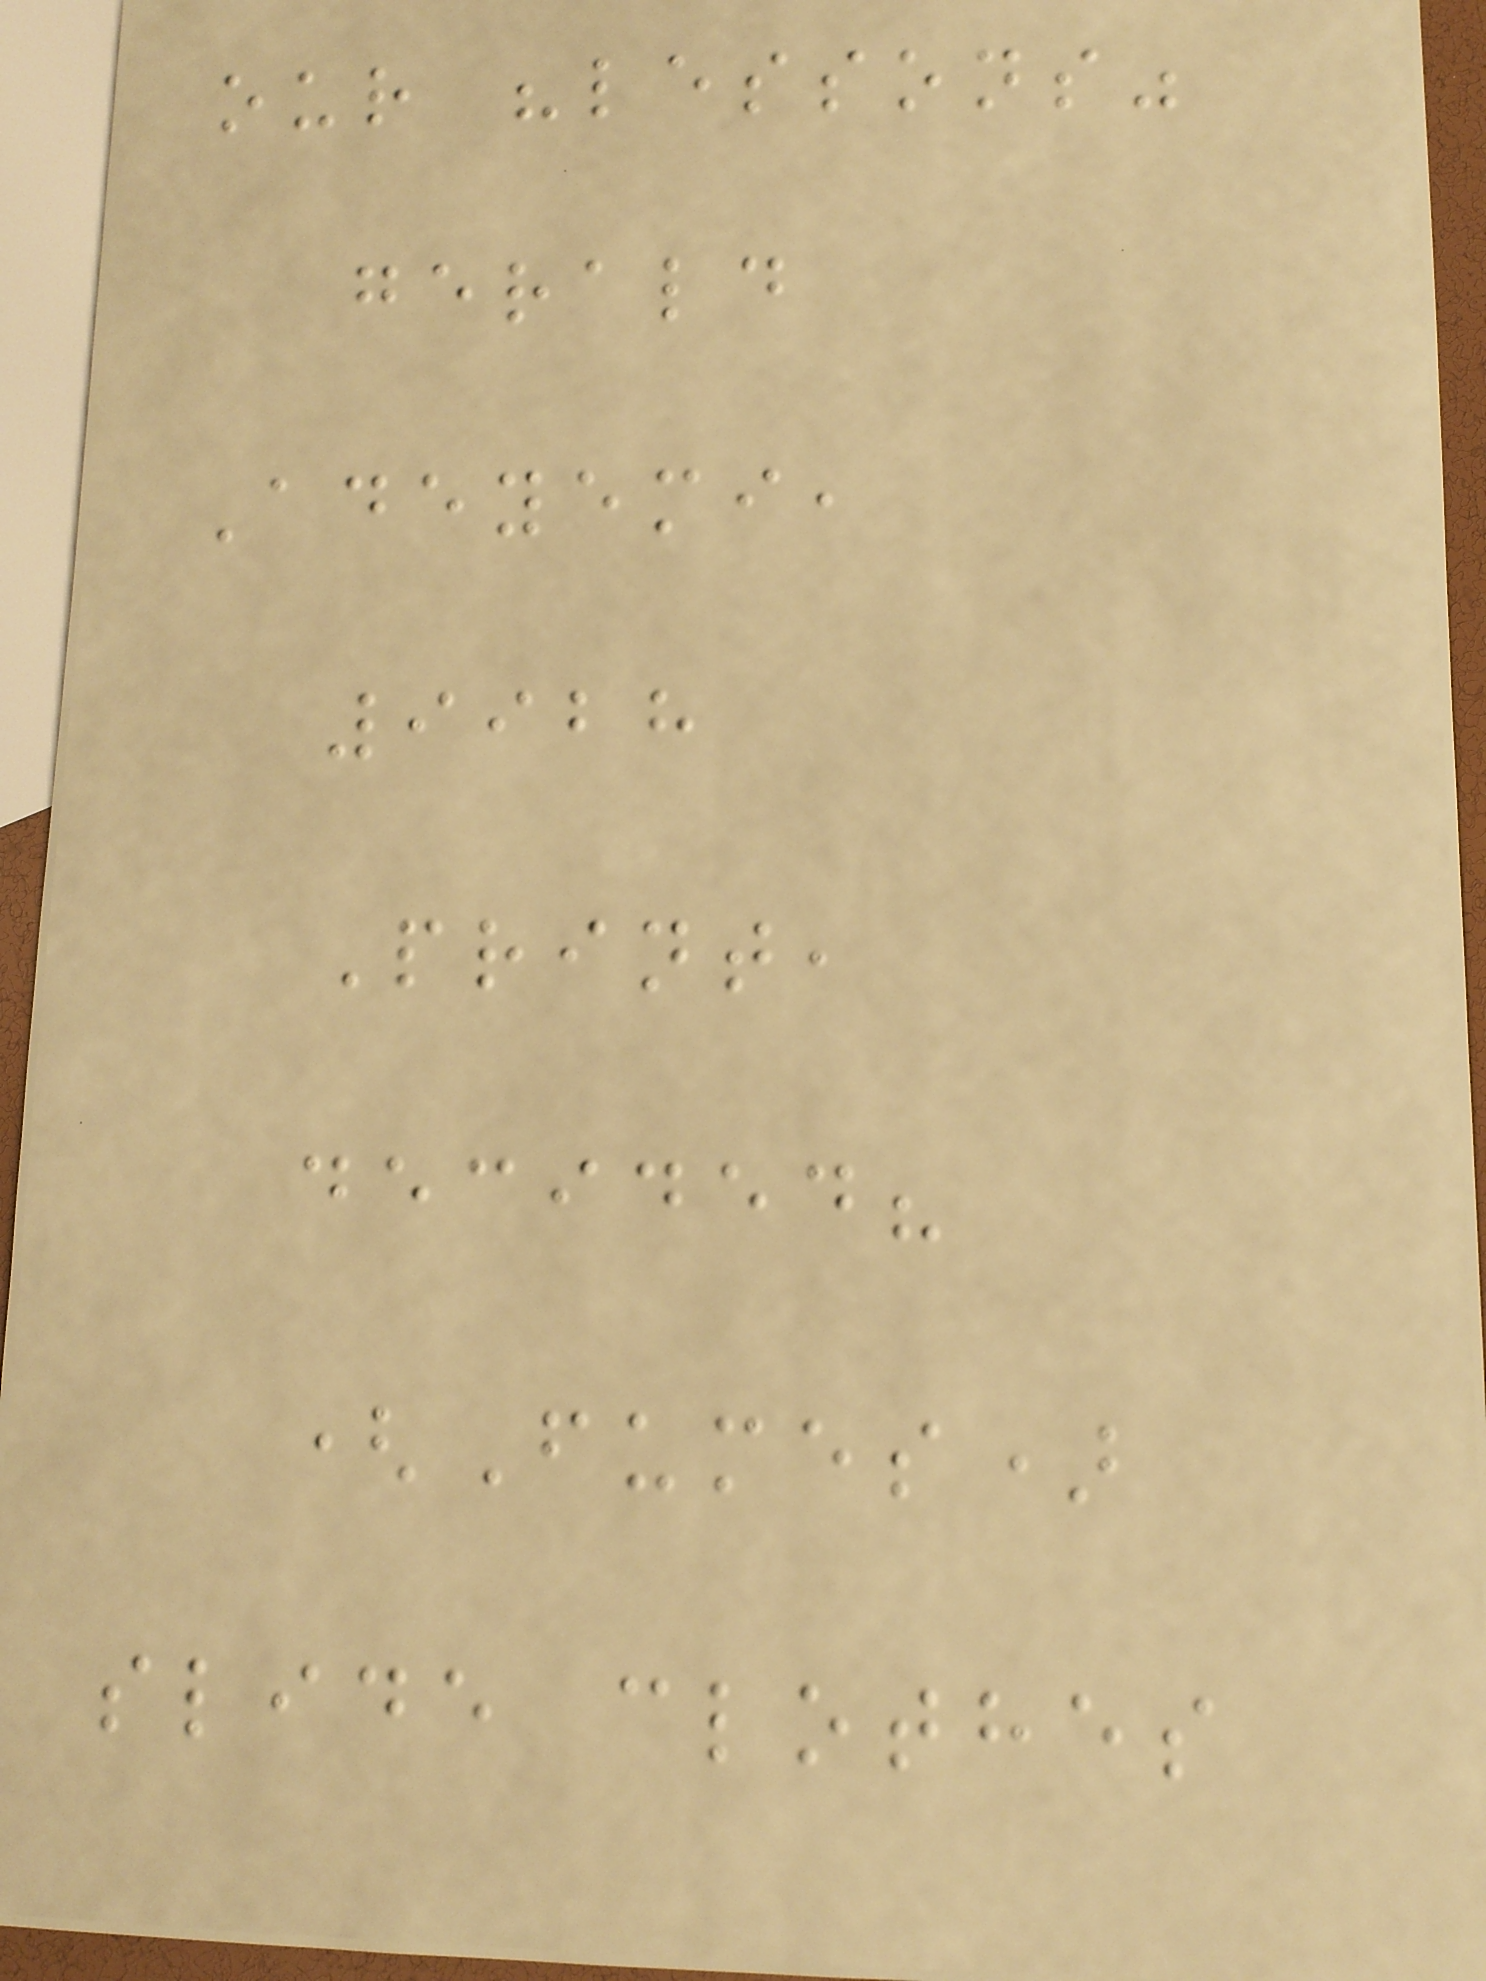our "lessons"
gerald
Adeyemi,
9928
Print,
decided?
(Fumes)
slide clothes
